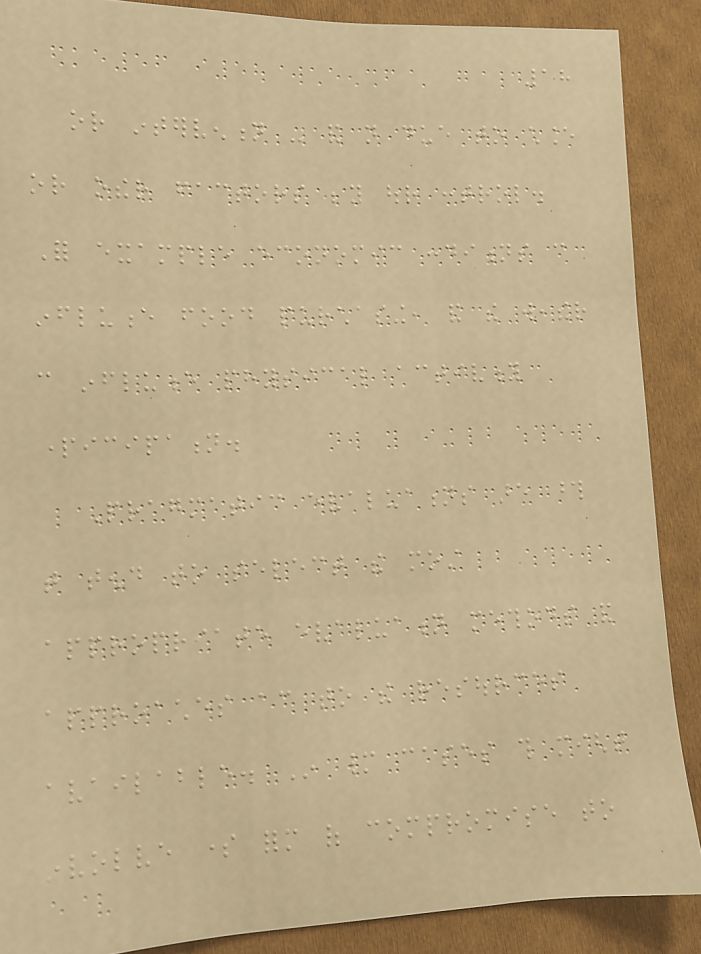18
or intervention - and not due to chance
or other factors beyond our control.
For example economic conditions can
influence food purchasing, and the weather
can influence physical activity
participation.
Pragmatic evaluations are those
that tend to select the most
appropriate evaluation methods and
approaches according to the resources
available. In many cases this might
involve some form of compromise to
